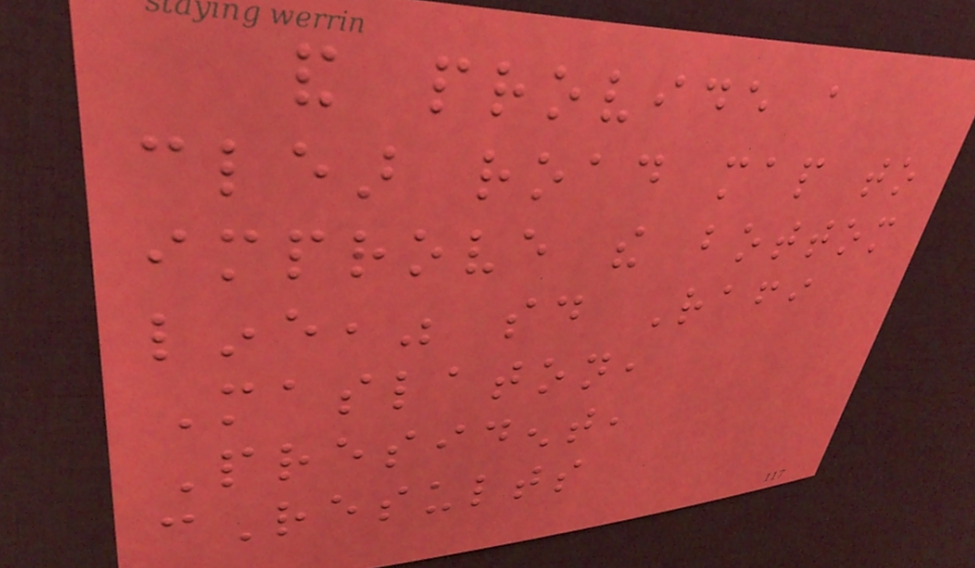and provide a
clear road map to
improve the bottom
line," said Rafi
Maslaton,
President,
cResults
